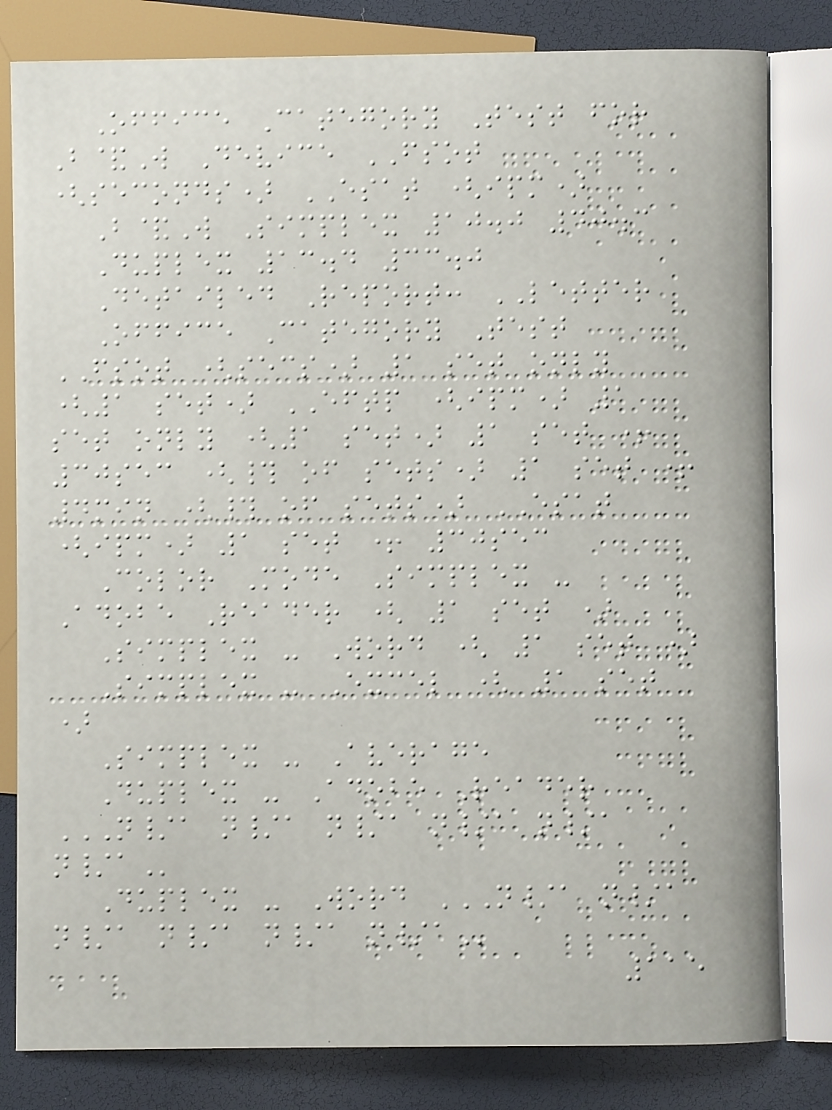Office Category Test for
B&W Device FSOT
(seconds) ESAT (ipm)
B&W Simplex 10.0 40.3
Duplex 13.4 33.0
Detailed Report: LETTER
Office Category Test
FSOT (secs) 1 set only
(1 set) EFTP (ipm) 1
set only (1 set) 1 set +
30sec (# of sets) 1 set +
4min (# of sets) ESAT
(ipm) 1 set + 30sec
Color Mode Simplex -
Adobe Reader ( 1 set )
Simplex - Word ( 1 set )
Simplex - Excel ( 1 set
)
Simplex - Average
Duplex - Adobe Reader
N/A N/A N/A N/A N/A
N/A
Duplex - Word N/A N/A
N/A N/A N/A N/A
115
